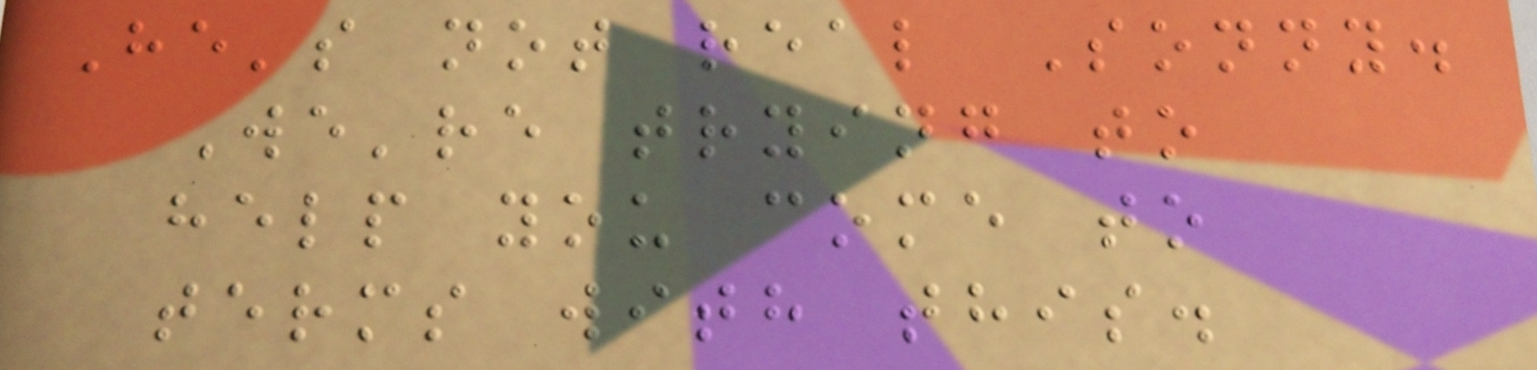He's not real Sonny.
We're trying to
help you come to
terms with this.
